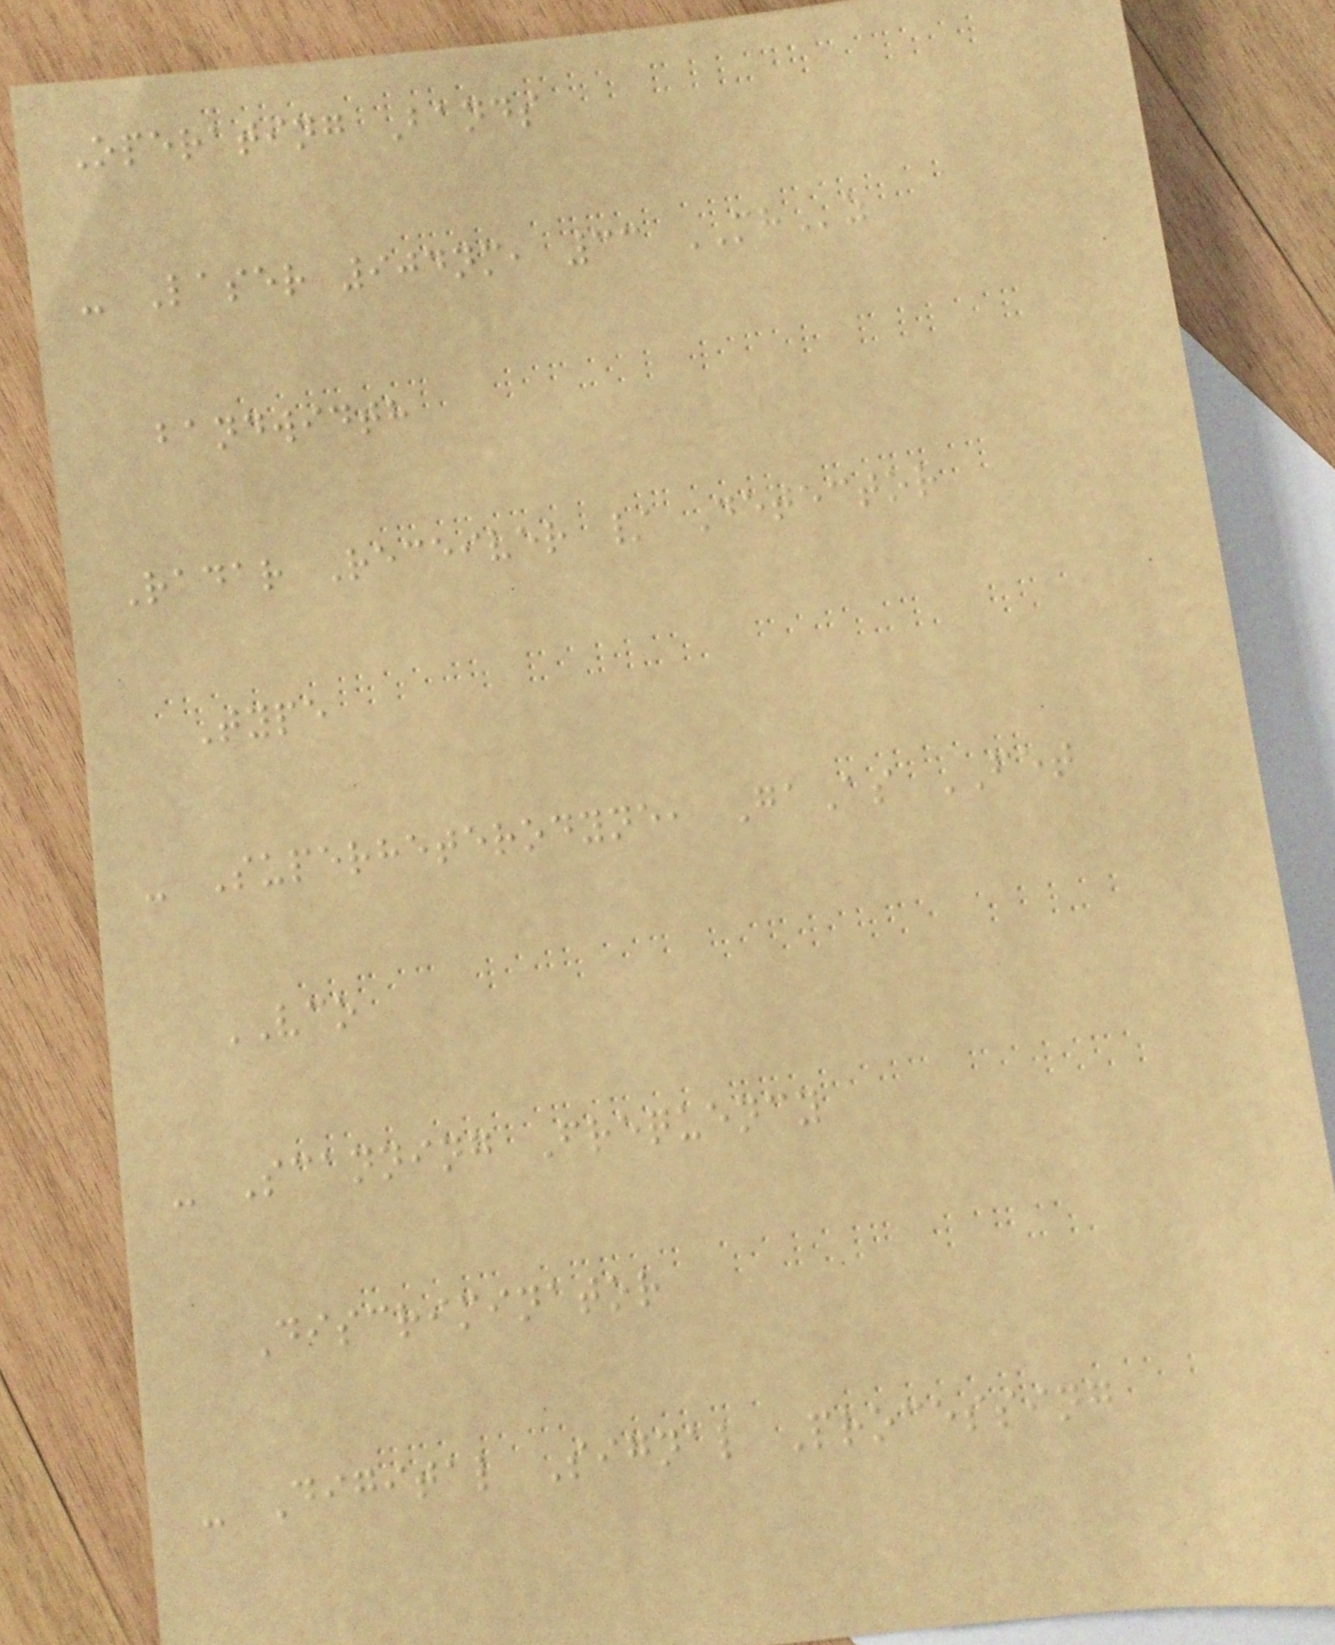Operating Bands
- Laser 904nm, 33 MHz
bandwidth
Radar Receiver / Detector
Type
- Superheterodyne, GaAs FET
VCO
- Scanning Frequency
Discriminator
- Digital Signal Processing
